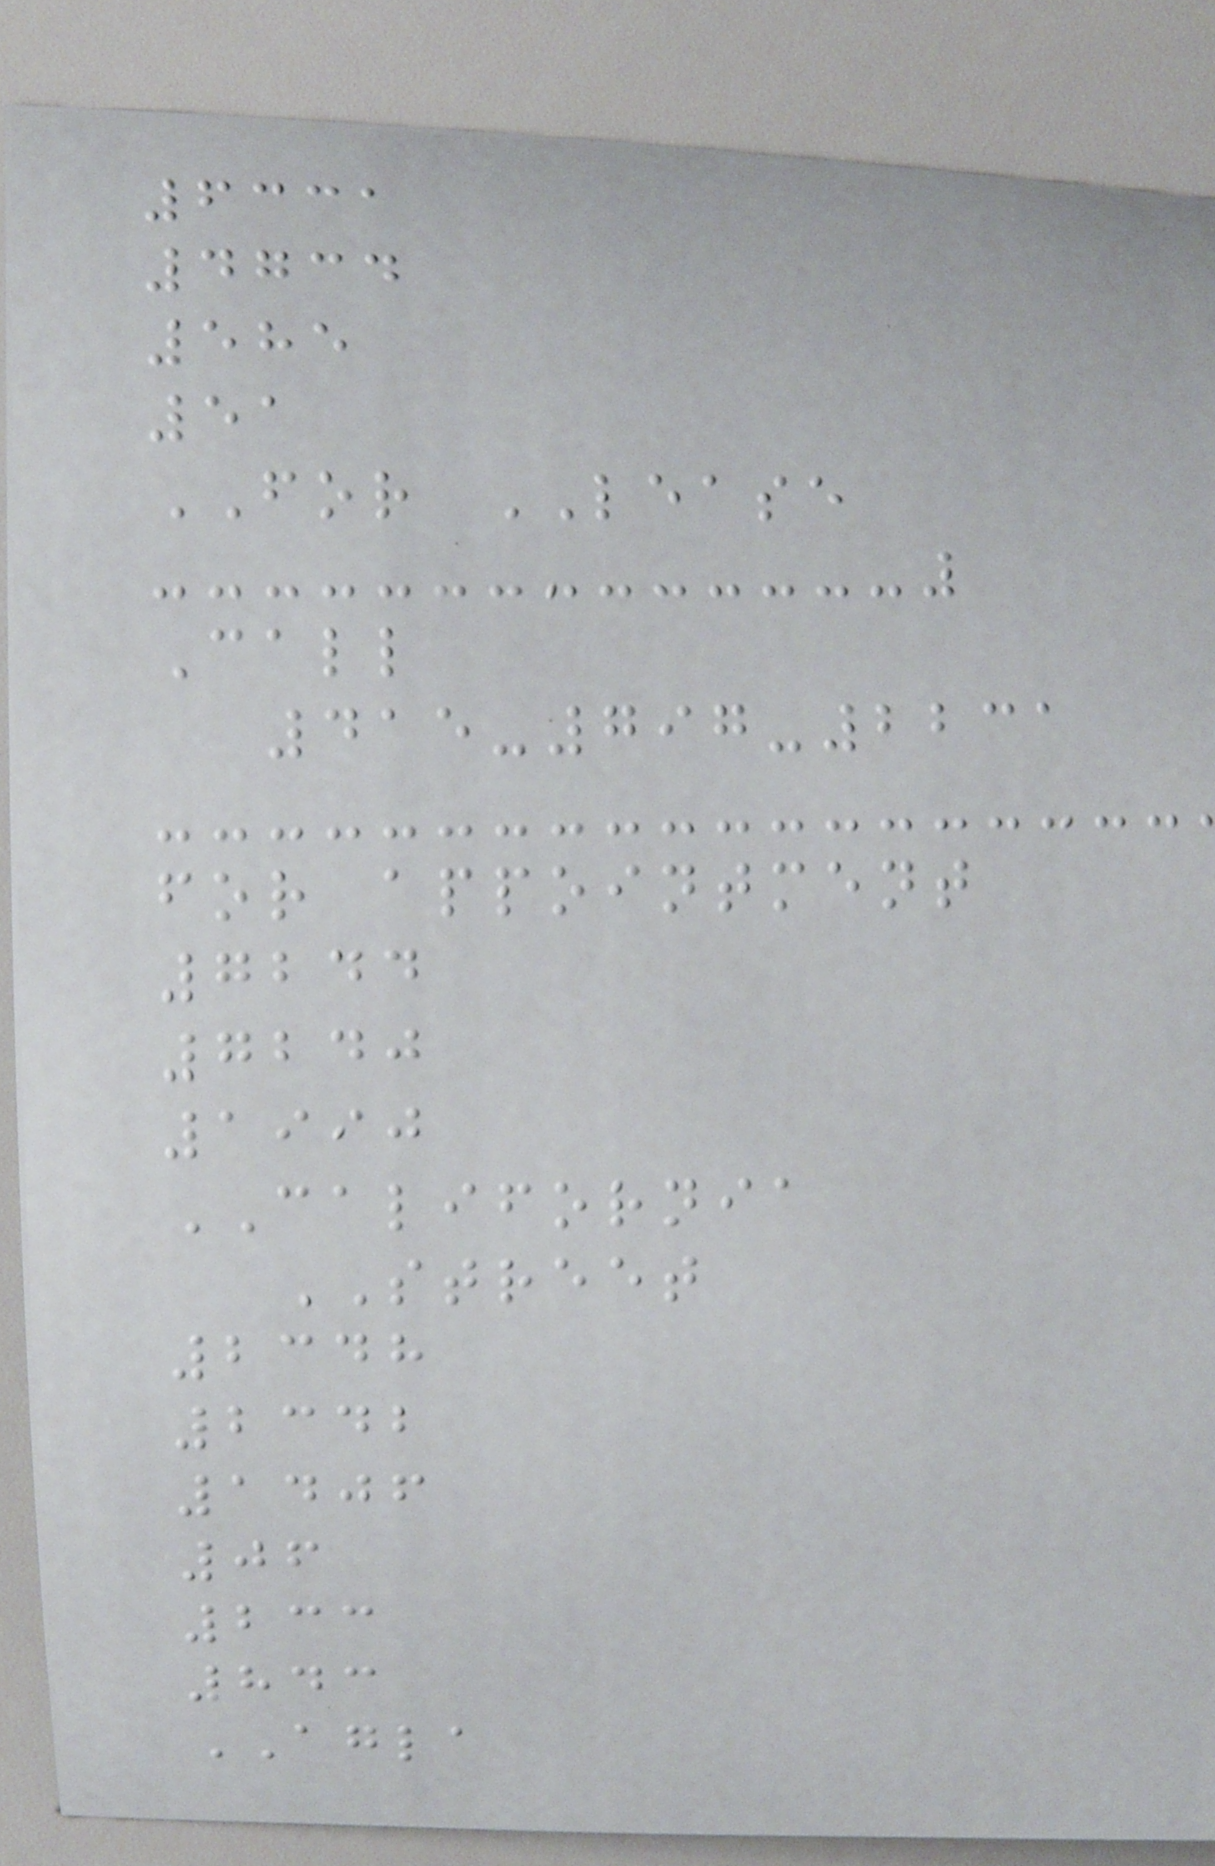6331
4734
585
51
FOR LEASE
Call
415-797-2231
for appointment
7244
7240
1990
CALIFORNIA
STREET
2348
2342
1406
06
233
843
AGLA
